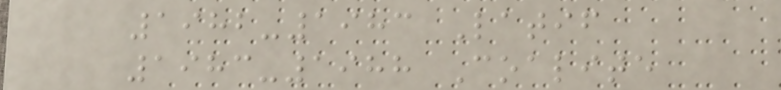1982-1983 Latif
1983-1988 Coalite
